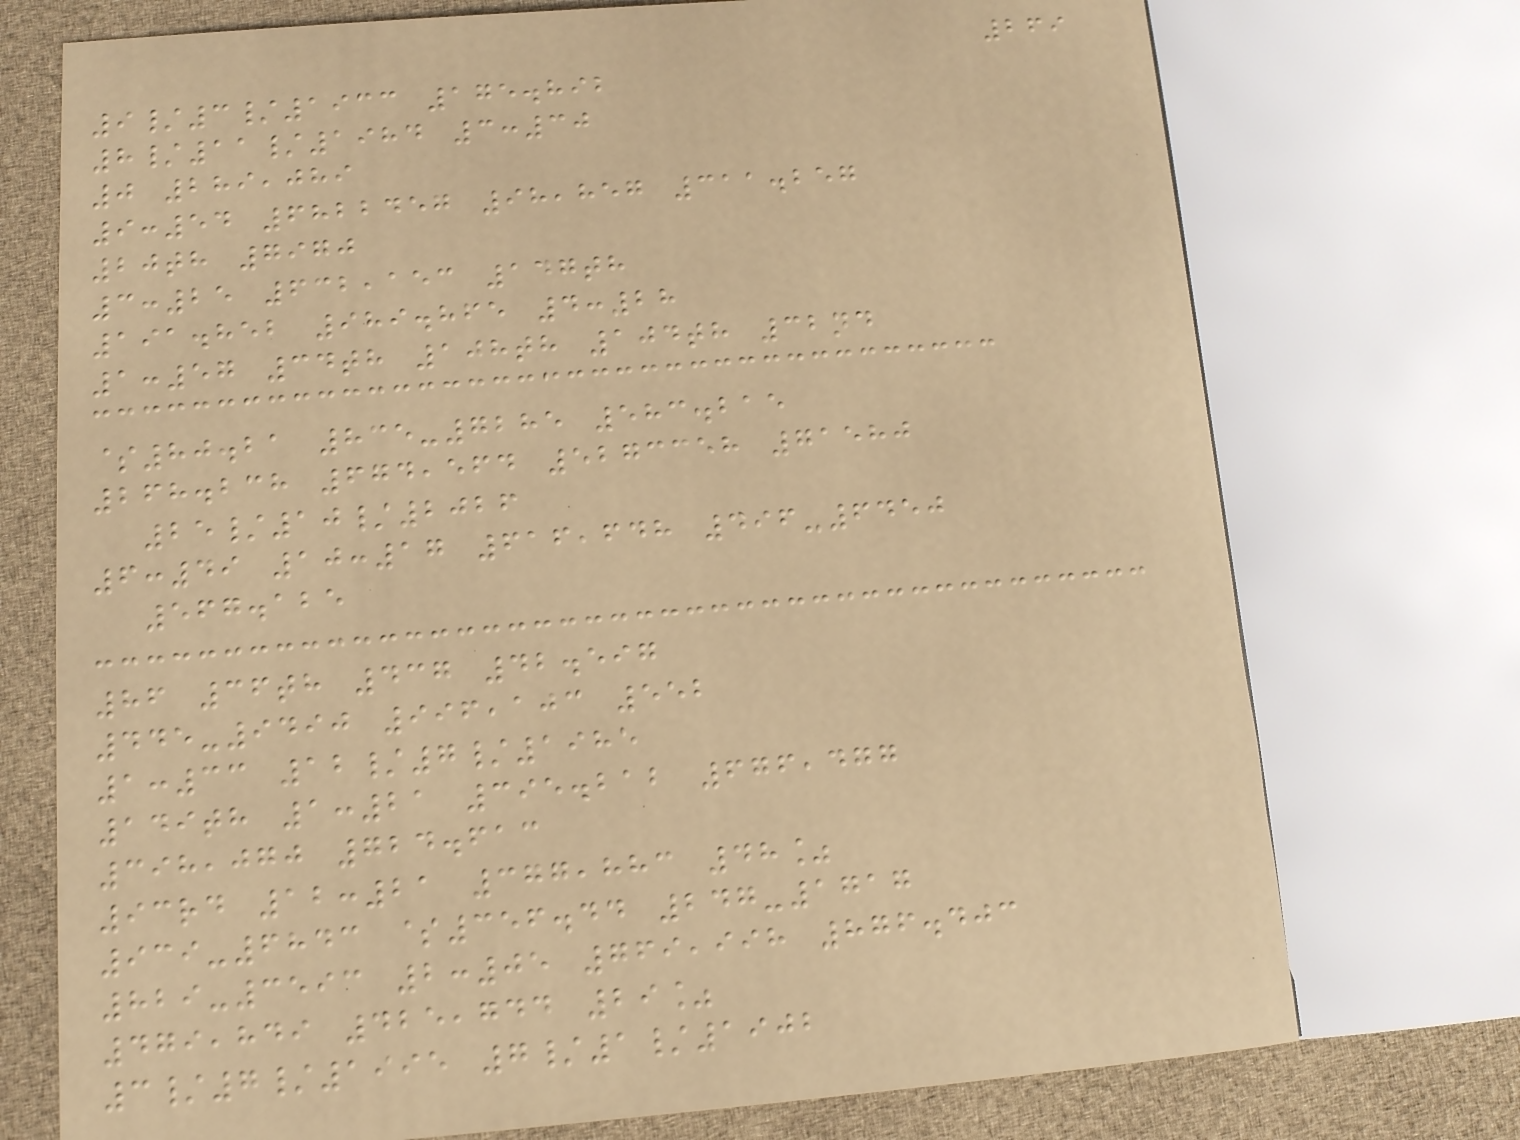269
9/3/1933 175.892
8/11/1984 3:30
0 289,089
9:54 6822457 98,857 311.257
20th 7970
3:25 632,153 147th
191.852 989.865 4:28
1:57 34th 108th 104th 32nd
$80.21 835-7285 583.215
268.238 674,564 5273358 71580
25/10/2026
6:49 10:17 616,648 496-6450
567.125
86 36th 437 42.597
445-9490 996,103 552
1:33 12/7/1985
149th 1:21 395.212 676,477
398,070 724.613
93rd 12:21 377,883 48%
939-6843 $356.44 247-1717
829-3593 2:05 769,998 876.403
479,849 425,744 29%
3/7/1995 7/1/1902
